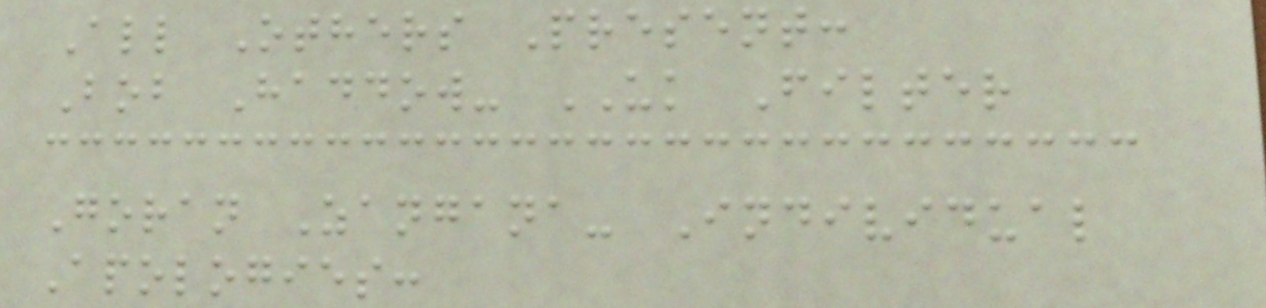All Others Present:
Bob Haddow- UK Filter
Goran Zangana- Individual
Apologies:
